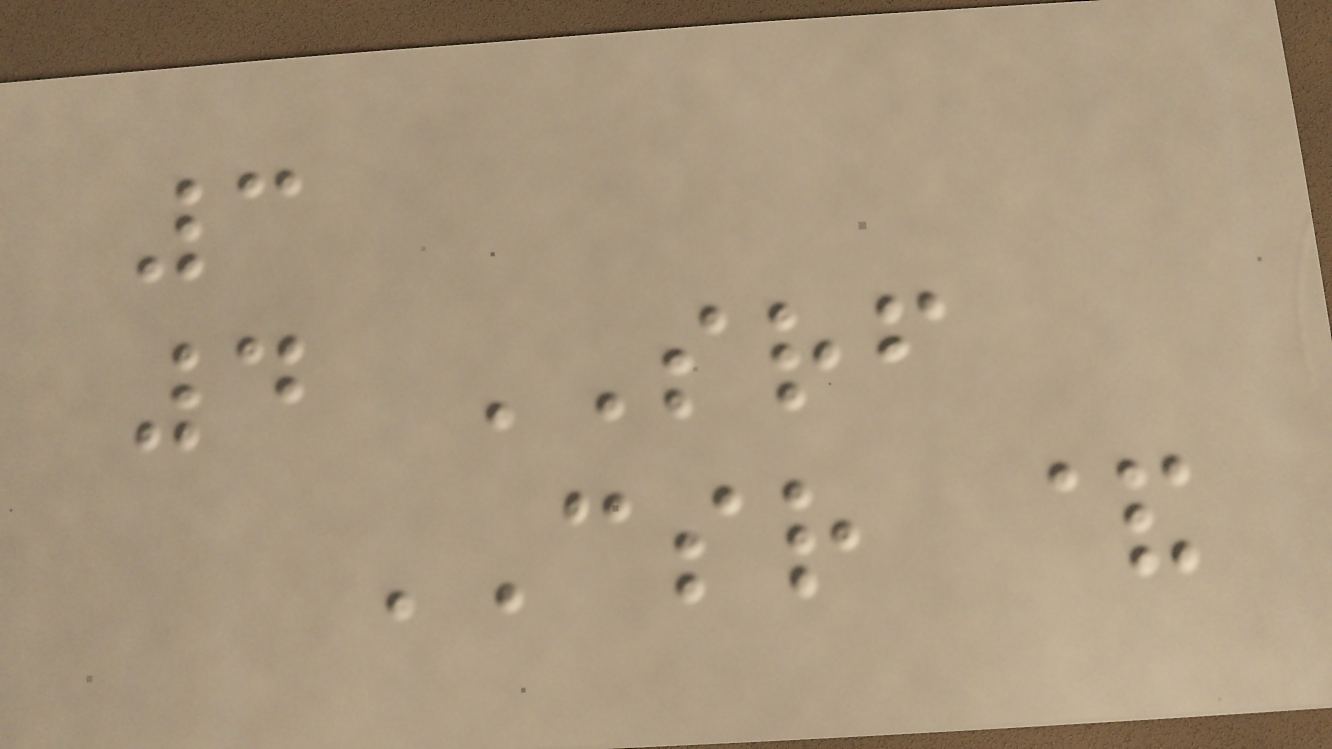3
4 SRF
CSR &
